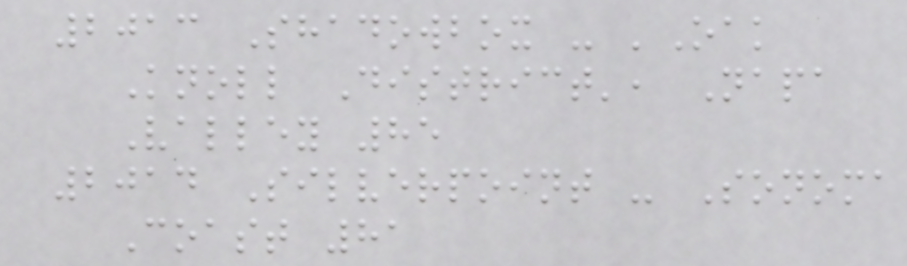2013 Shadowbox - 'Oak
Knoll District', Napa
Valley 85
2014 Silverpoint - Sonoma
Coast 81
